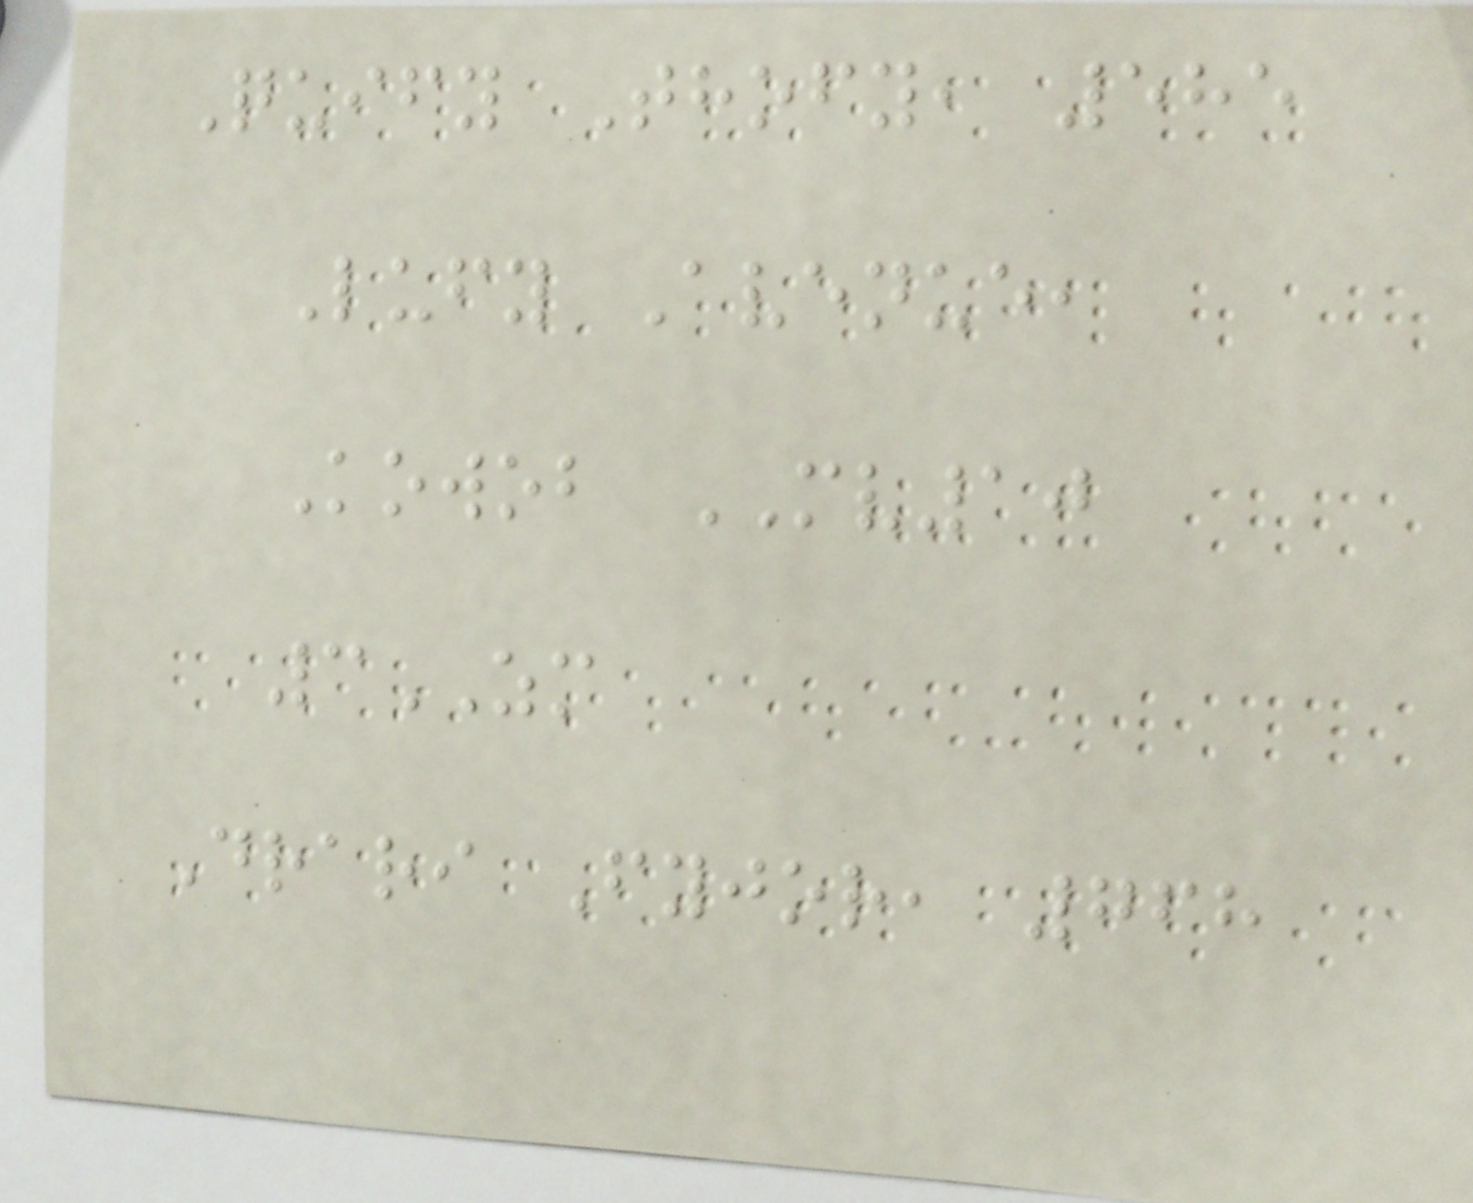Quify Thofy, 585
Lufy Avenue,
Kowob MV10
3ZM
Drari Fyjor, 768
